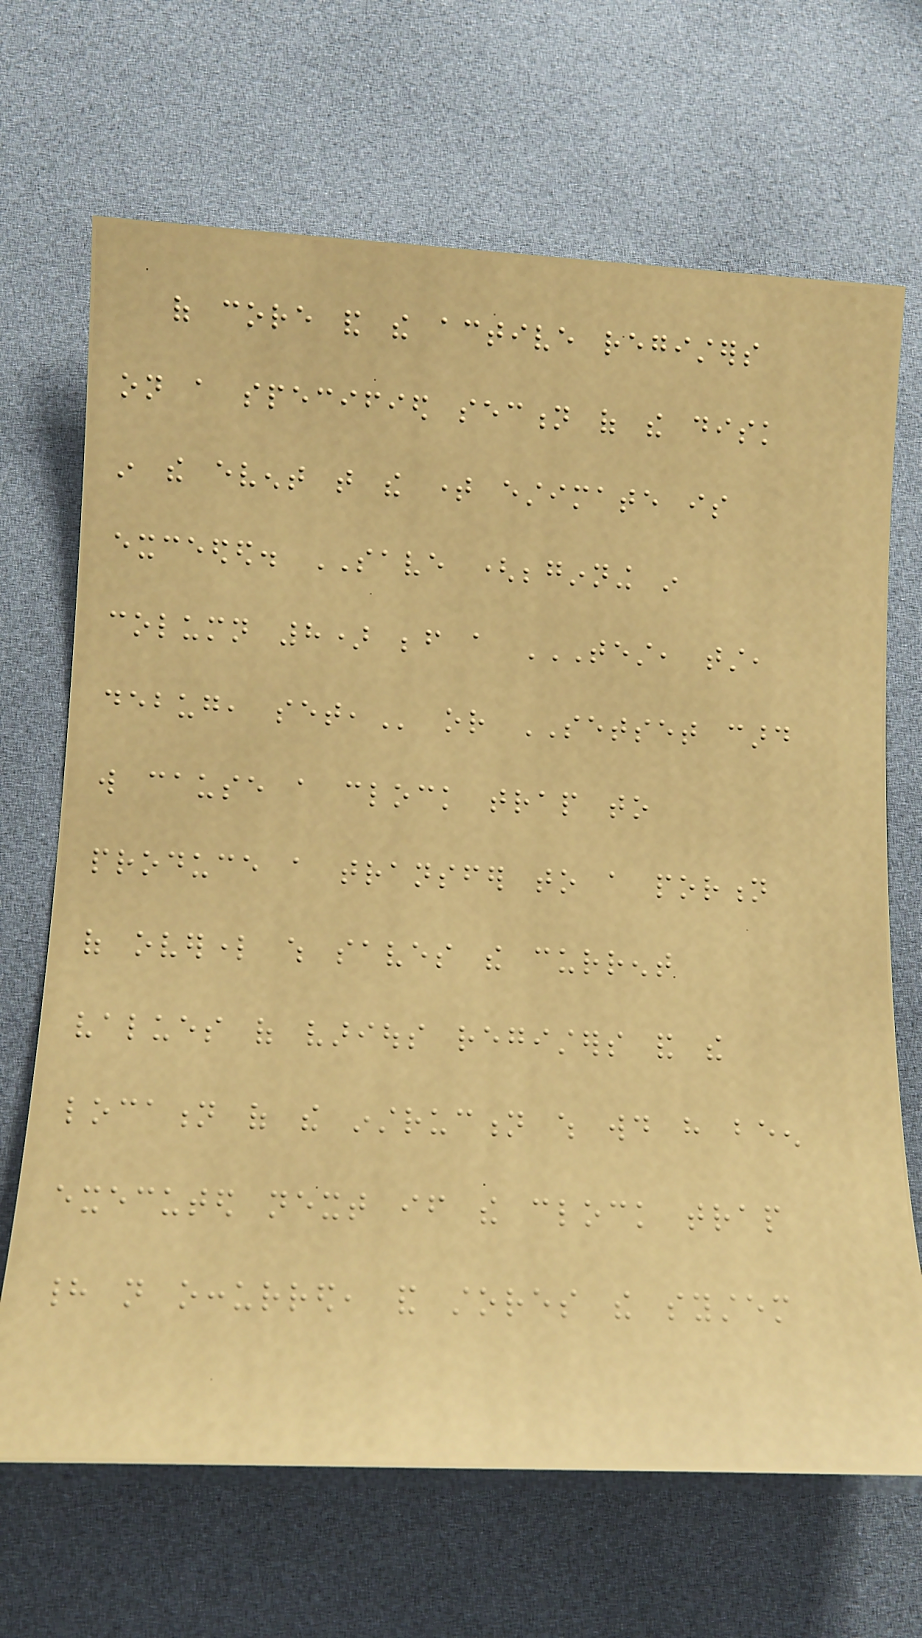of core and the active registers
on a specified section of the disk
in the event that the time estimate is
exceeded. SAVE (beginning in
column 8) before a TEST, TST,
DEBUG, SET, or SETSET card
will cause a clock trap to
produce a transfer to a portion
of overlord which saves the current
values of various registers and the
location of the instruction which would have been
executed next if the clock trap
had not occurred, and stores the system
